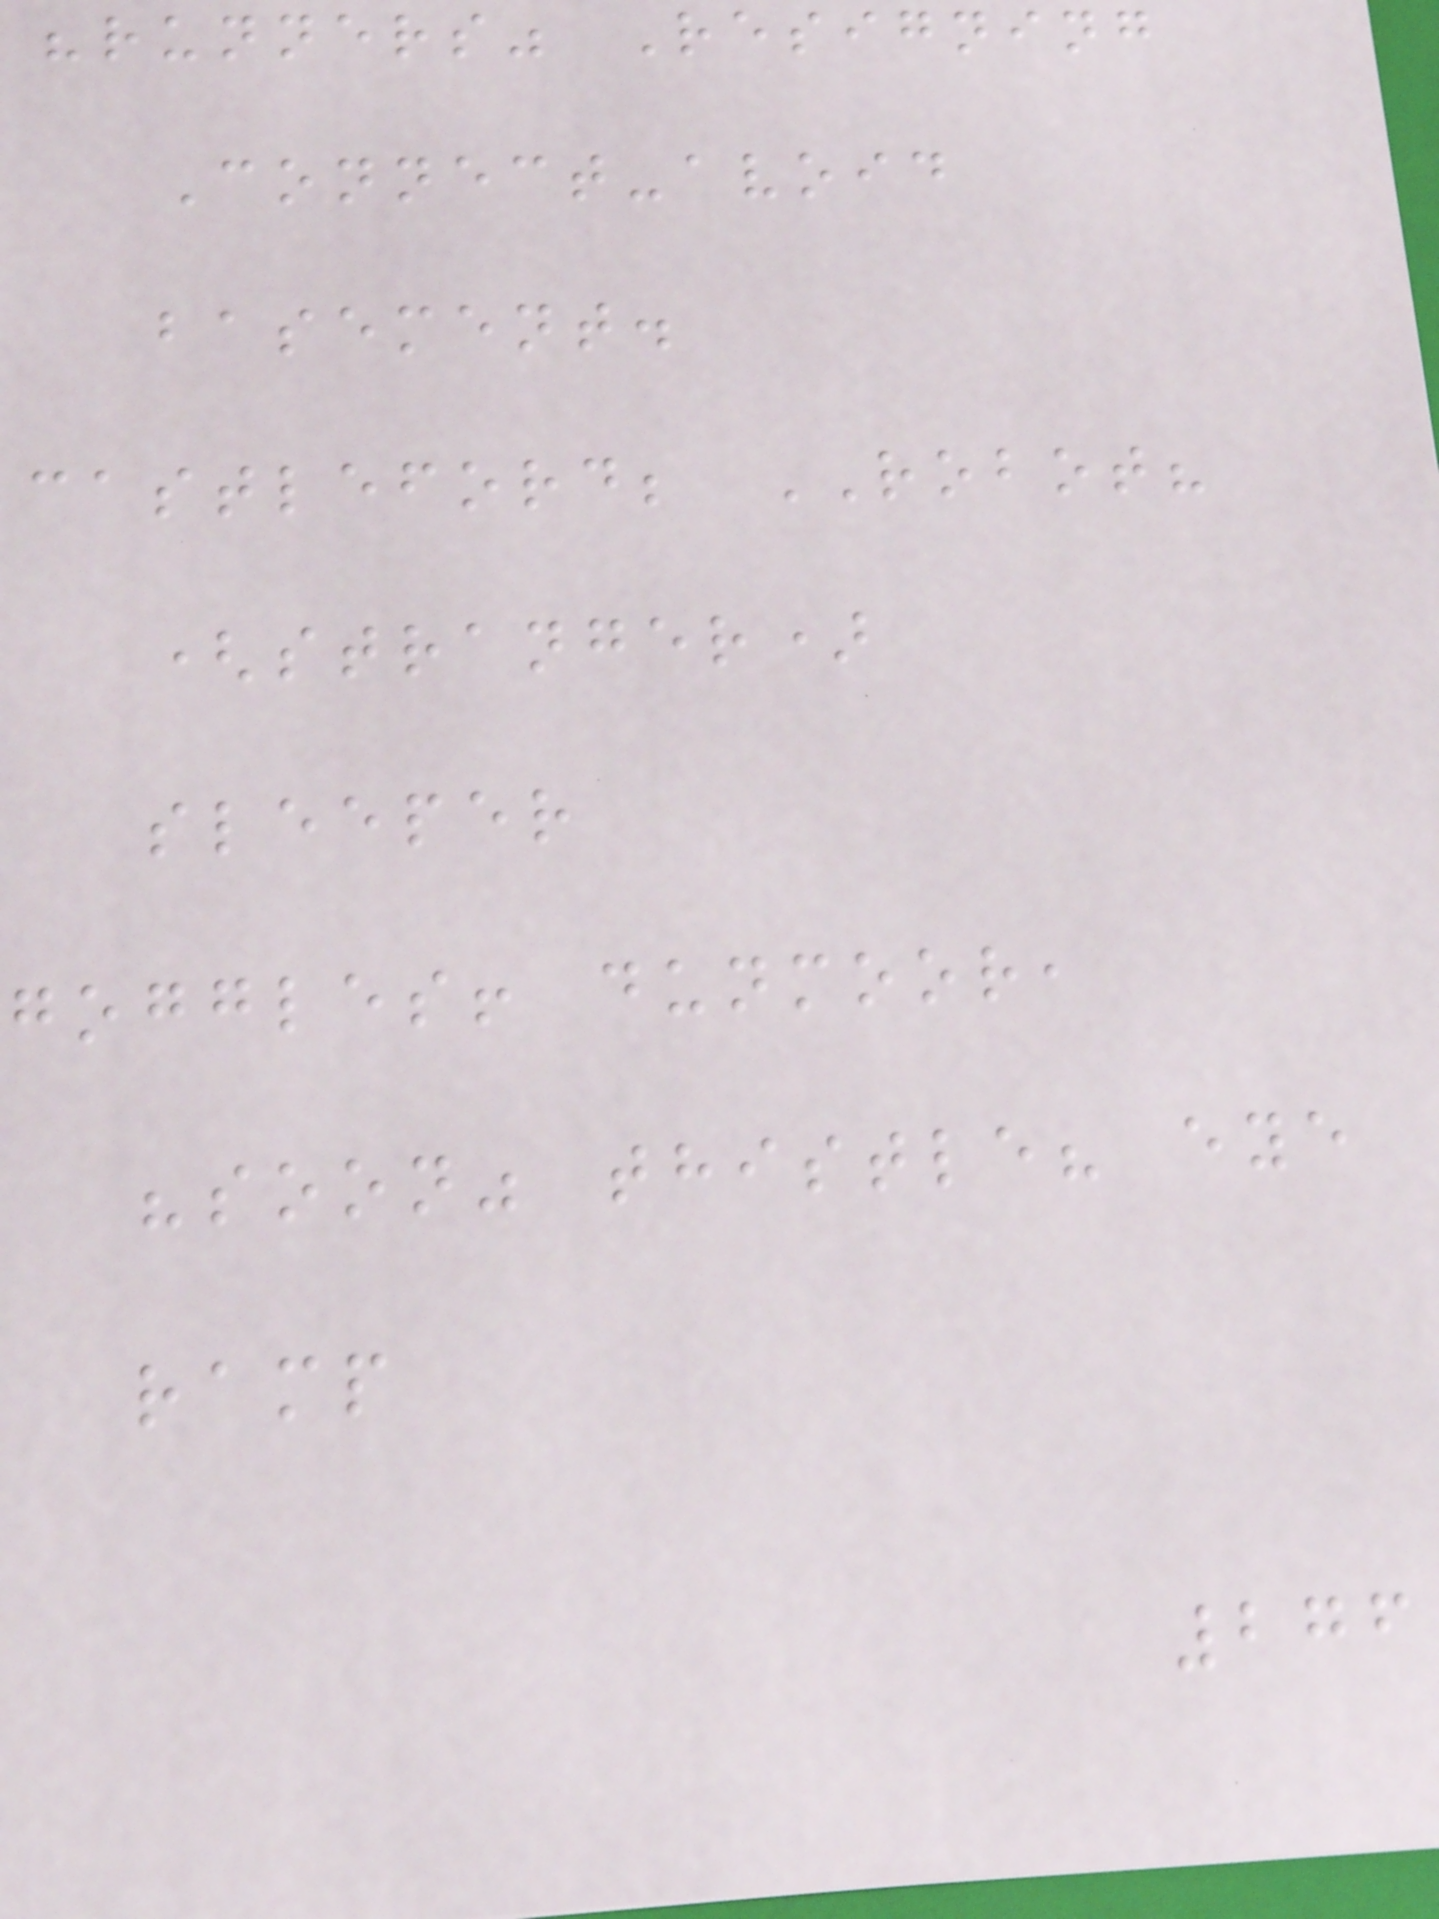"runners" Resigning
Connect-avoid
basement.
castleford; ROBOT?
(stranger)
sleeper
goggles! dunmoor,
"soon" thistle? eye
ramp
276
